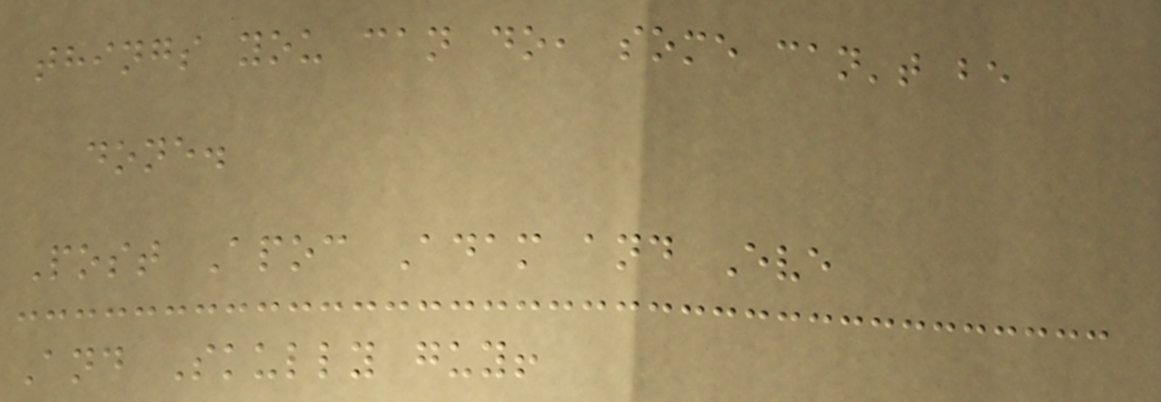things you can do, some can't be
done.
Post Apoc Adam and Eve
And Skully guy!
